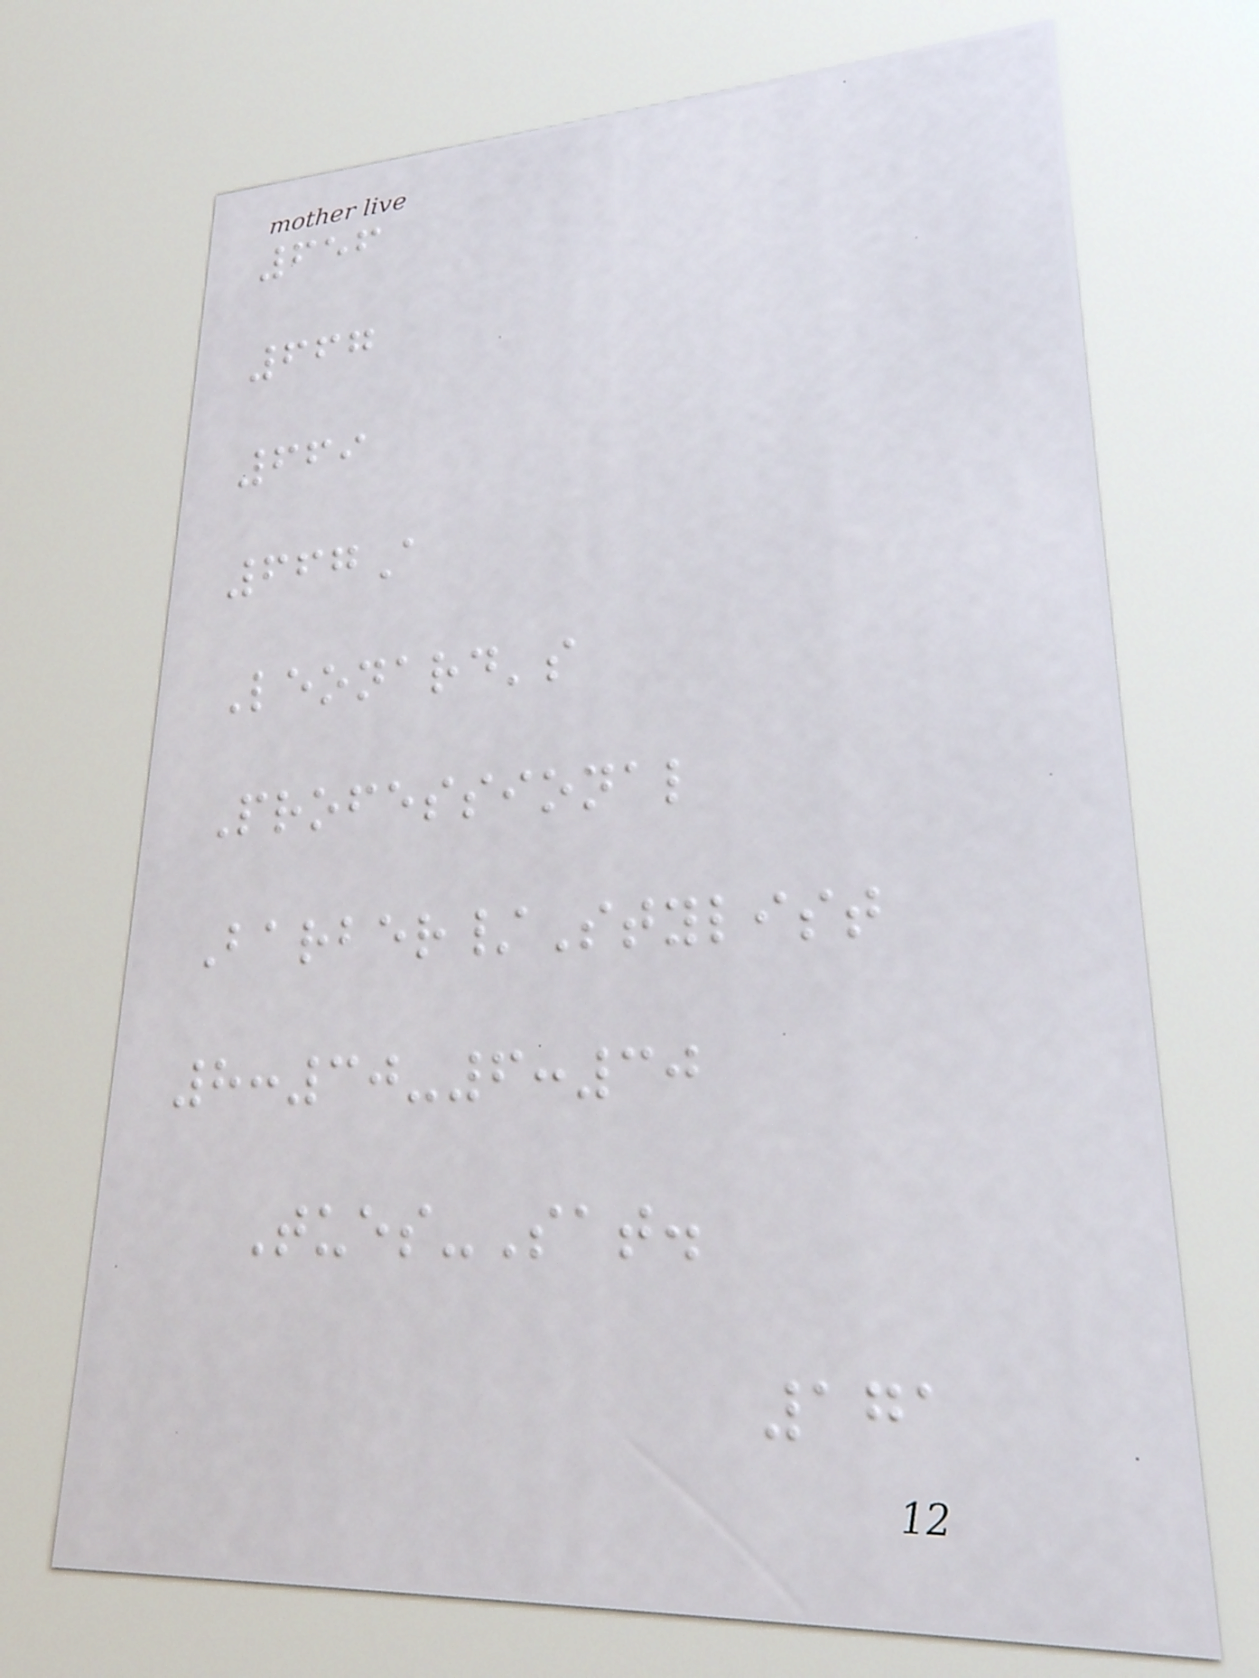656
667
669
667A
Leonard's
Professional
Barber/Stylist
8:30-6:30
Tues-Sat.
171
